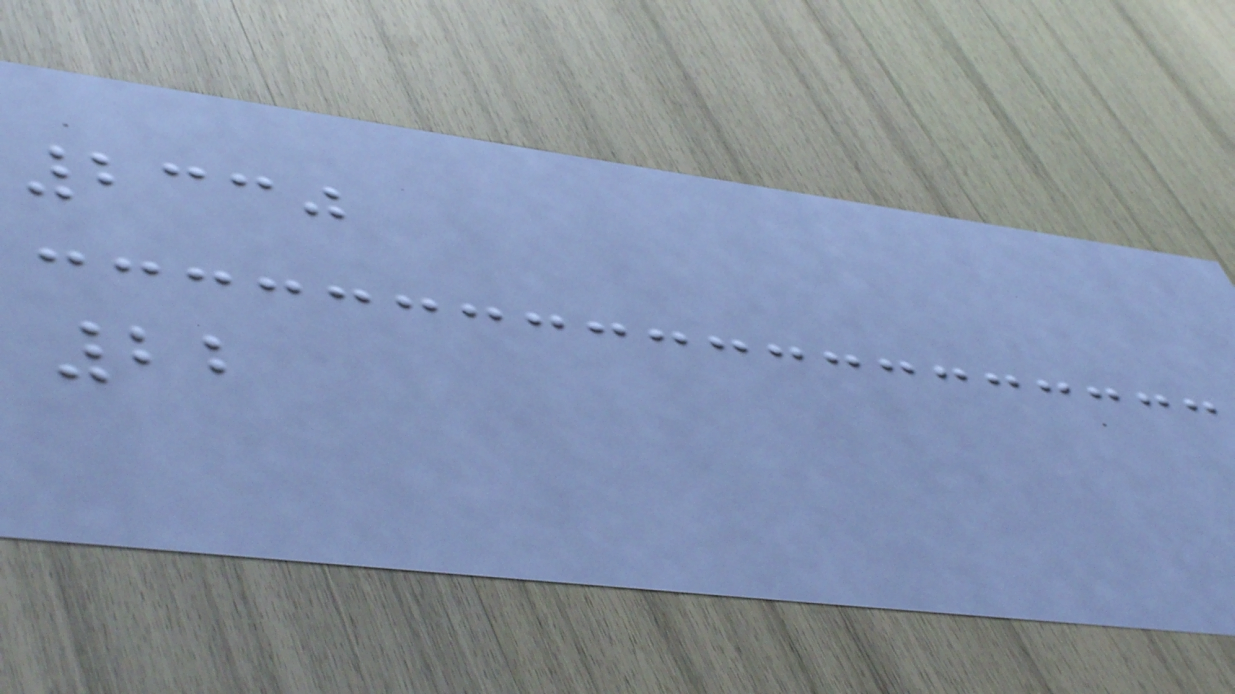2330
22
